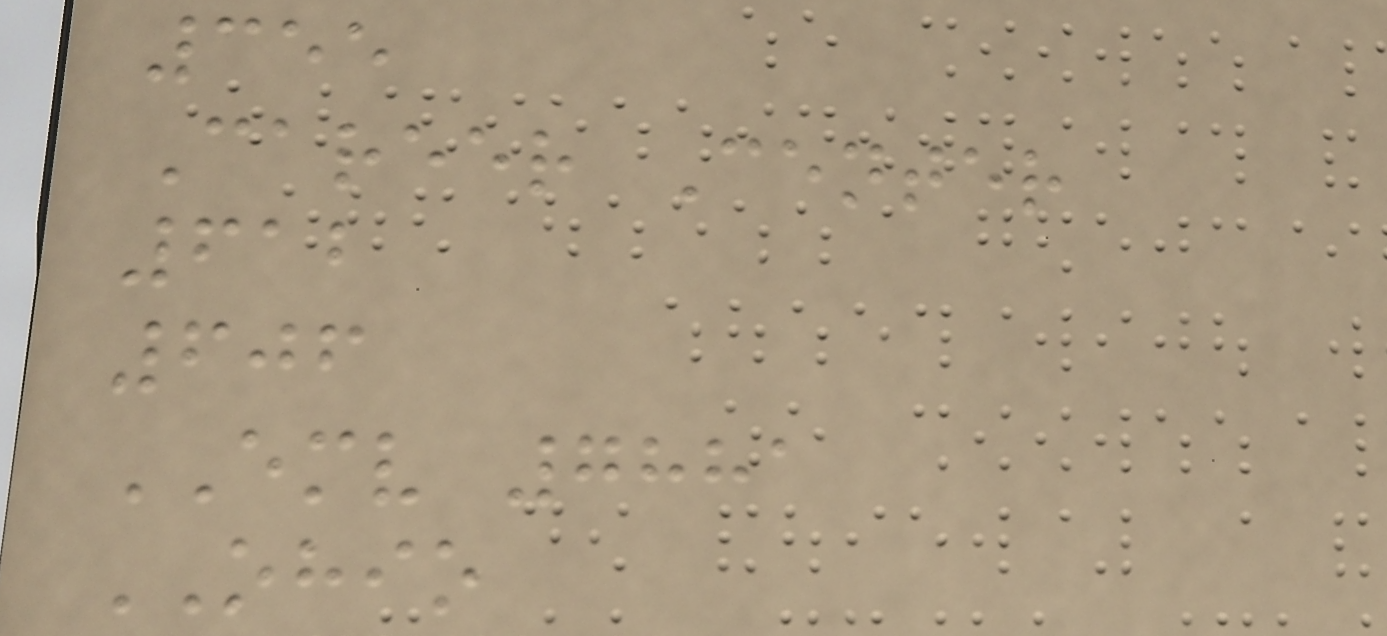355
Career Center
612
606
EMV 7881
OHIO
